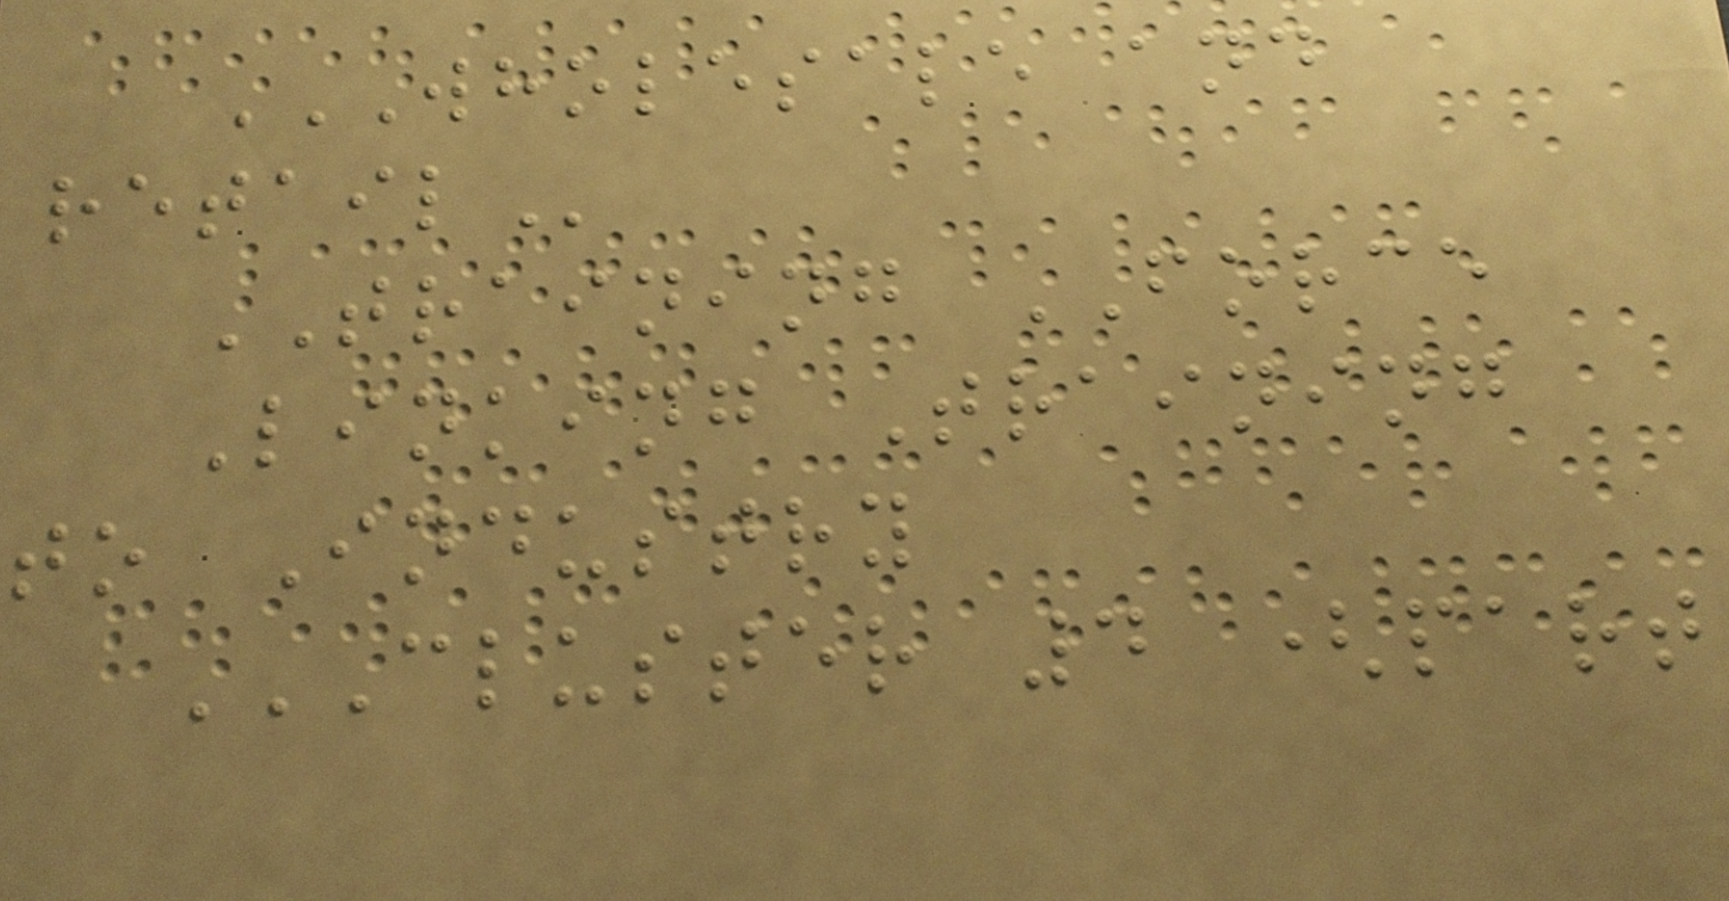WHOLESALE AND
RETAIL
TRAINING FORCE
Linking Training
to Industry
CLUSTER 4 (PART
